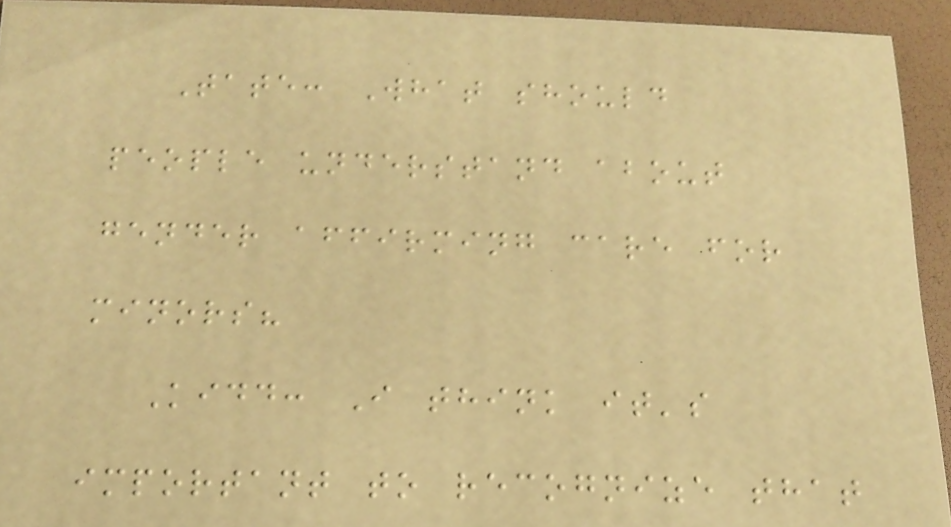Tate: What should
people understand about
gender affirming care for
minors?
Kidd: I think it's
important to recognize that
